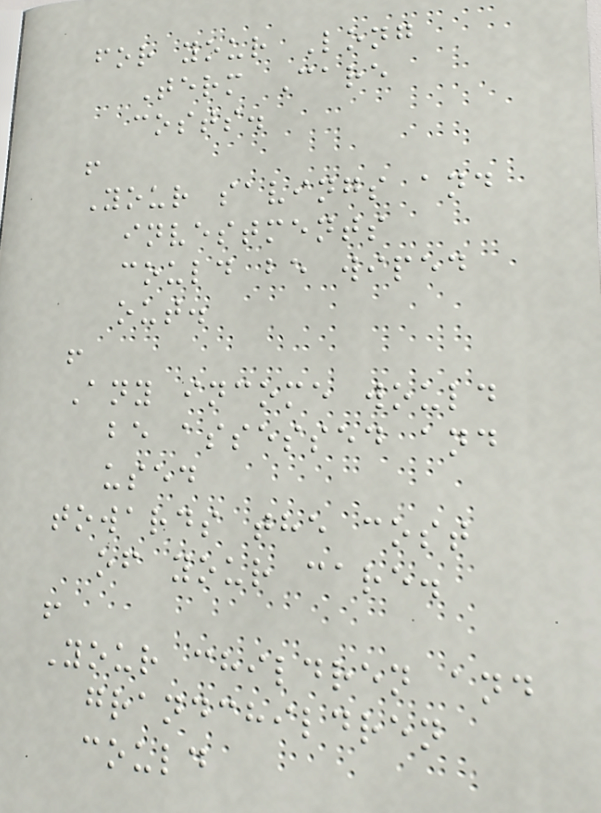for your Long
Term Care
costs.
!
Your savings and
investments
could be wiped
out.
!
Any income would
be assessed and
used
towards the cost
of your care.
!
Your children and
grandchildren
could
